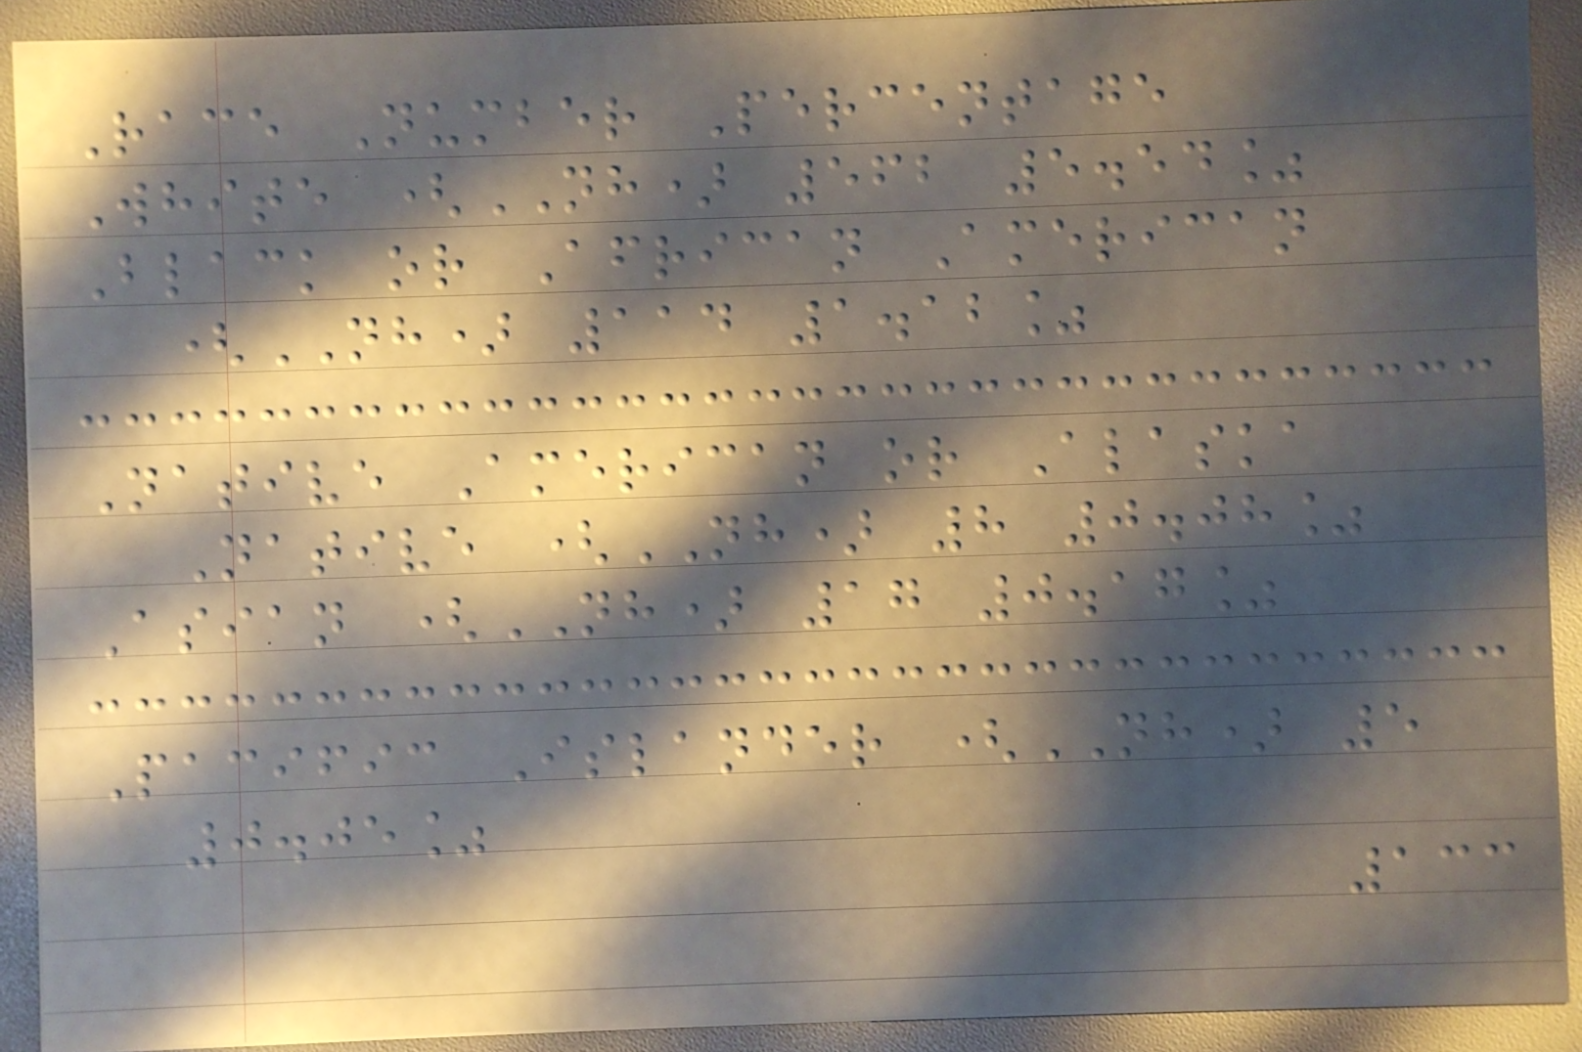Race Number Percentage
White (NH) 562 5.54%
Black or African American
(NH) 114 1.12%
Native American or Alaska
Native (NH) 8 0.08%
Asian (NH) 17 0.17%
Pacific Islander (NH) 5
0.05%
133
